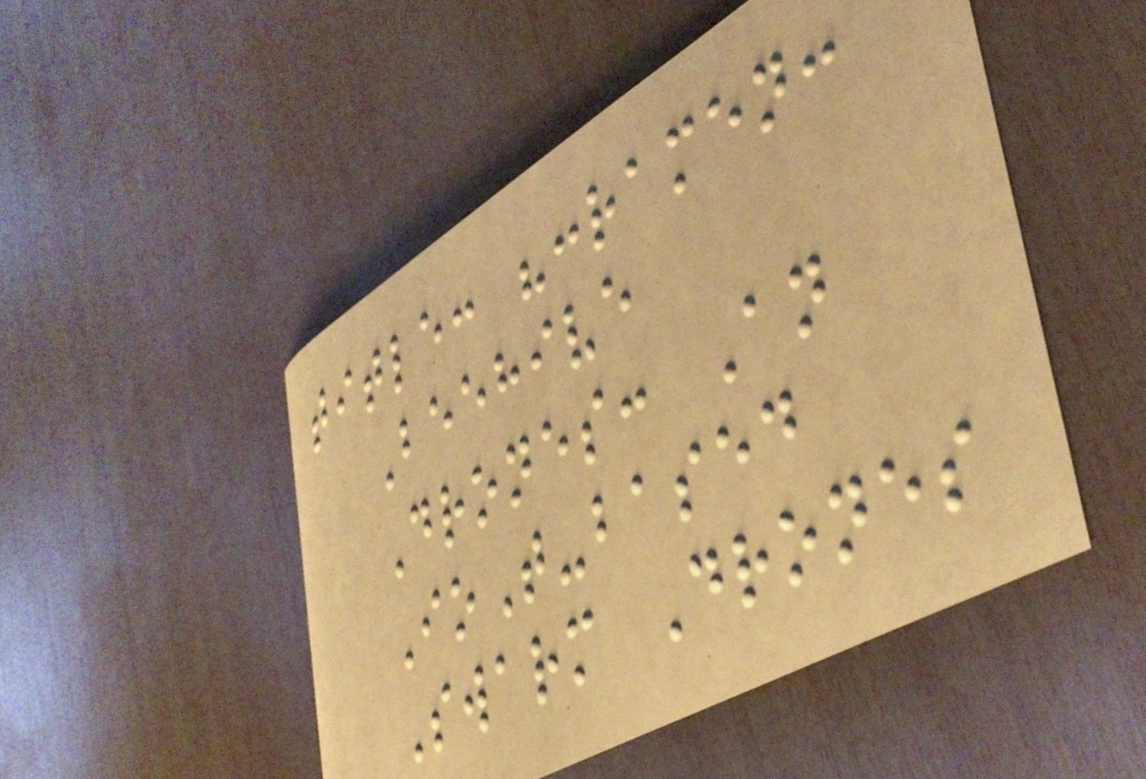title: ":ramen:
Beehive
Drones: An
IoT-based
Swarm Drones
